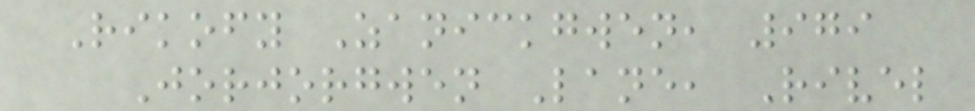Rikofy Zanickgwen, 979
Jorjorgwen Lane, Rivel
